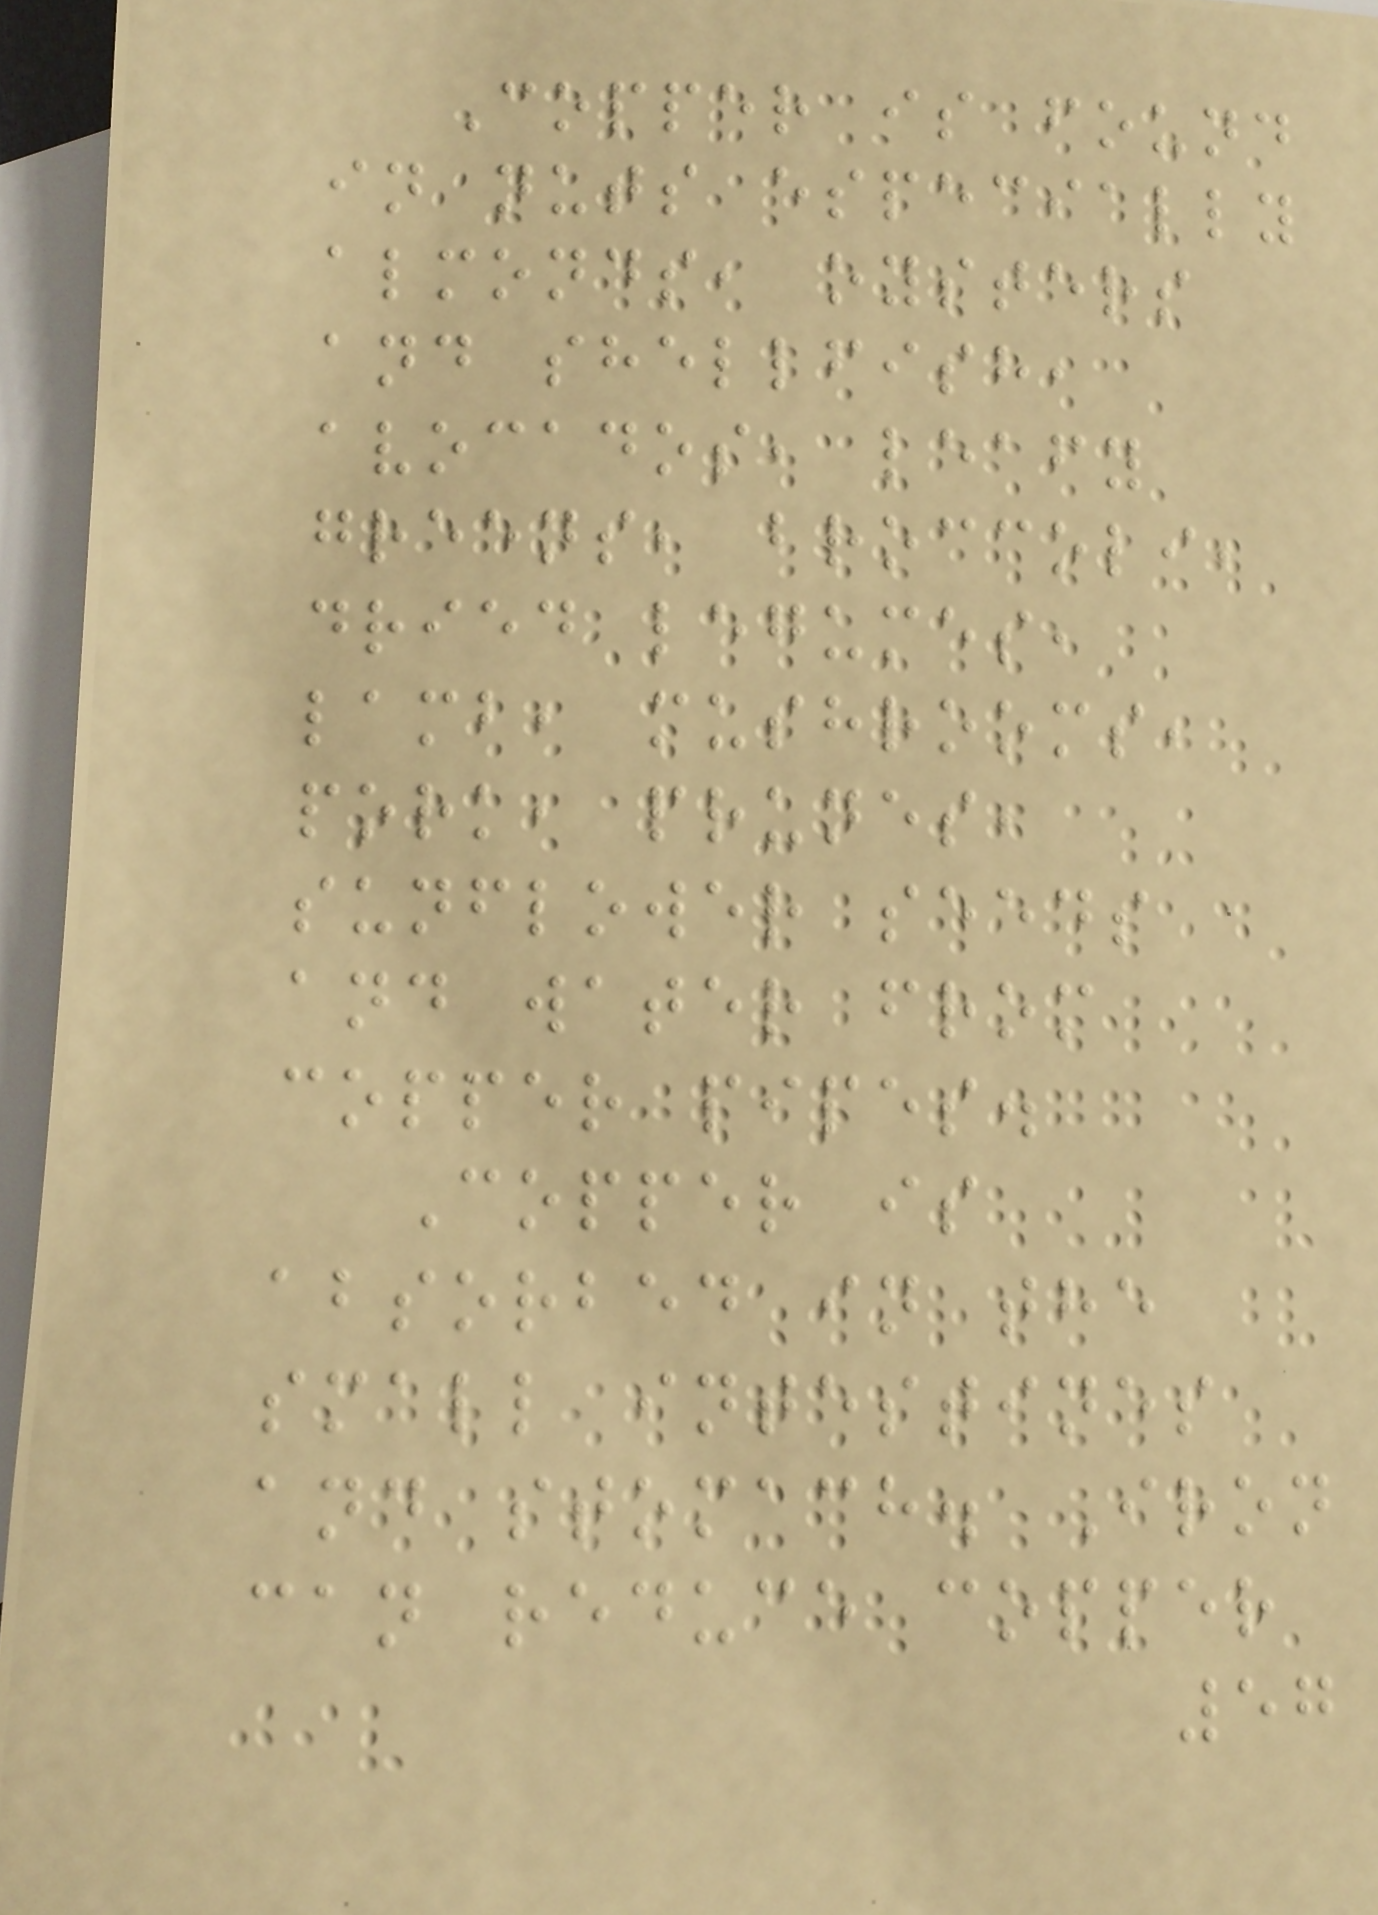Copper is found
in nuts especially
almonds, oysters
and shellfish,
avocados, leafy
greens, broccoli,
dried legumes,
lamb, mushrooms,
pork, prunes,
sunflower seeds
and water from
copper pipes.
Copper is
absorbed in the
small intestines
and stomach. Iron
can reduce copper
57
